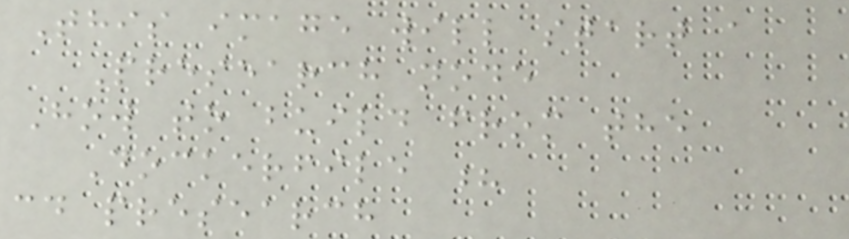This image will start a
Presearch node
How to build from the
Dockerfile ?
cd presearch
